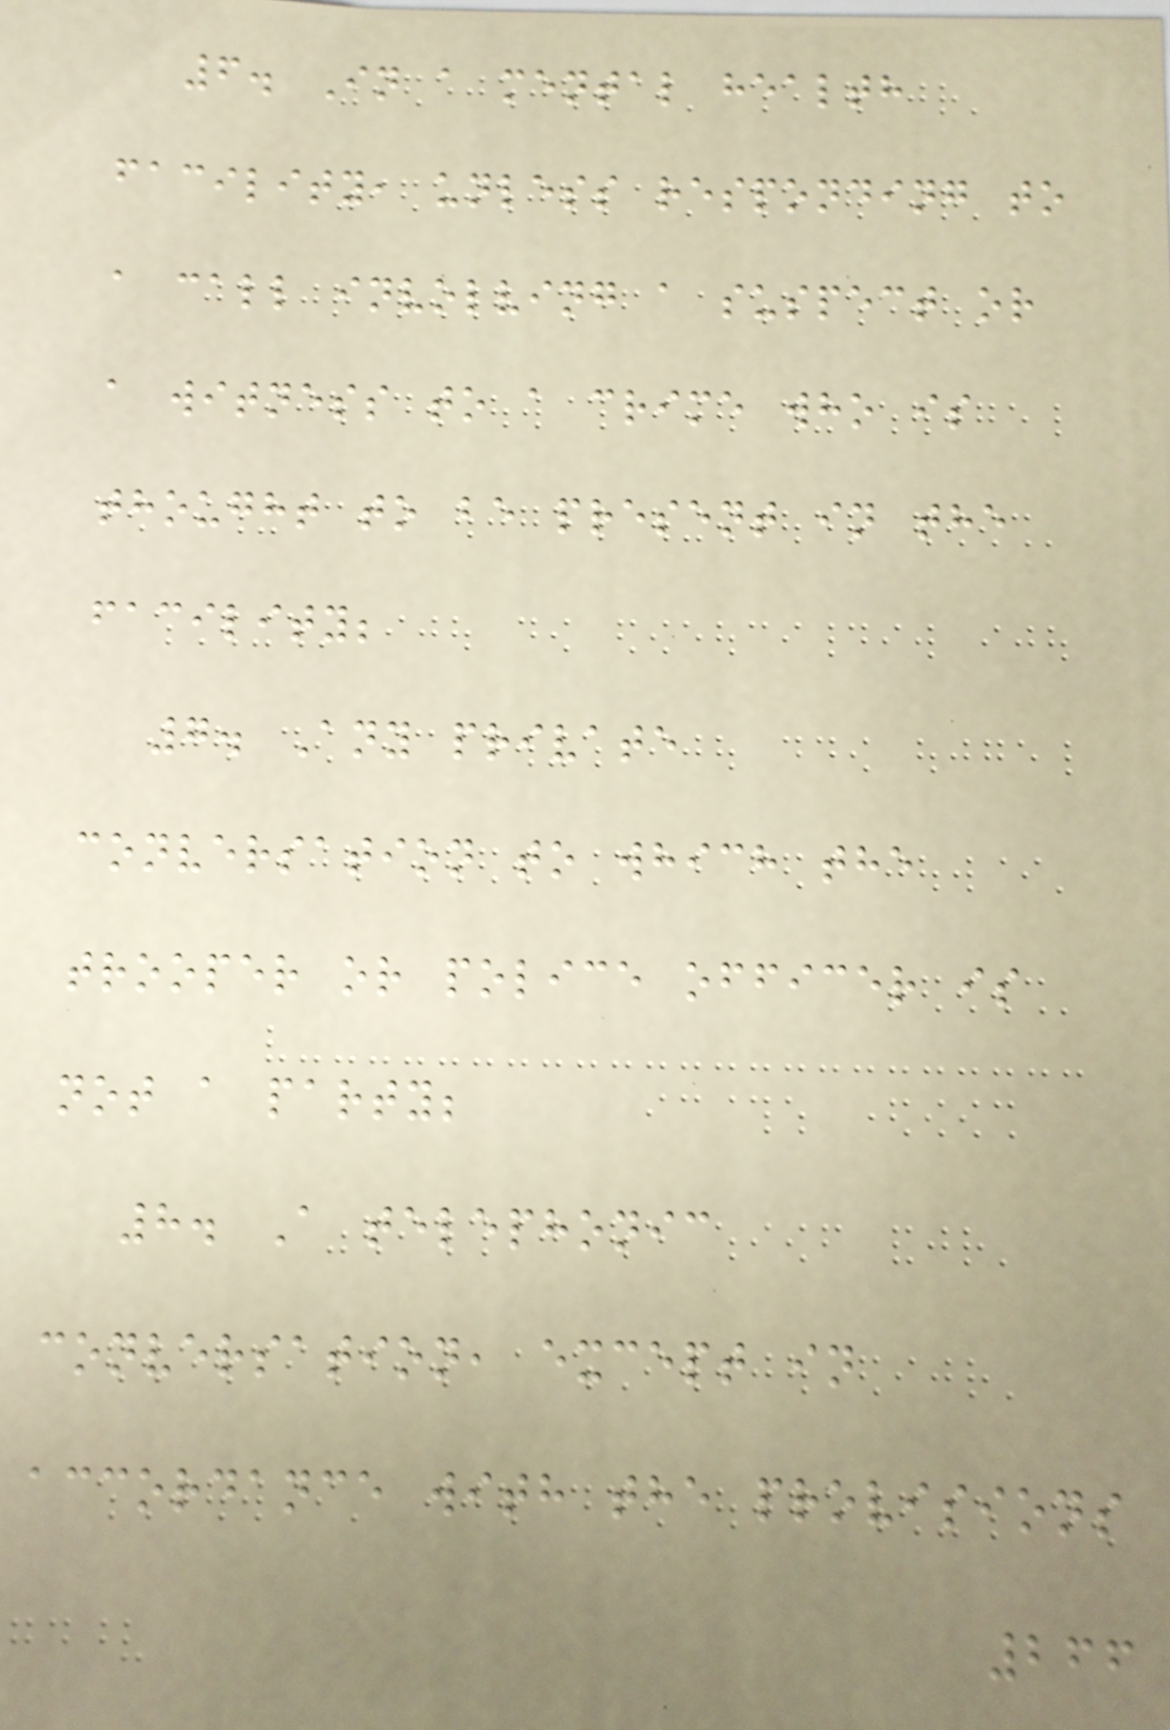6. In a mental health
facility, unless responding to
a call involving a suspect or
a witness to a crime who is
thought to be present in the
facility;
7. Any private
conversation to which the
trooper or police officer is
not a party;
8. A telephonic
conversation, except in
accordance with the provisions
266
